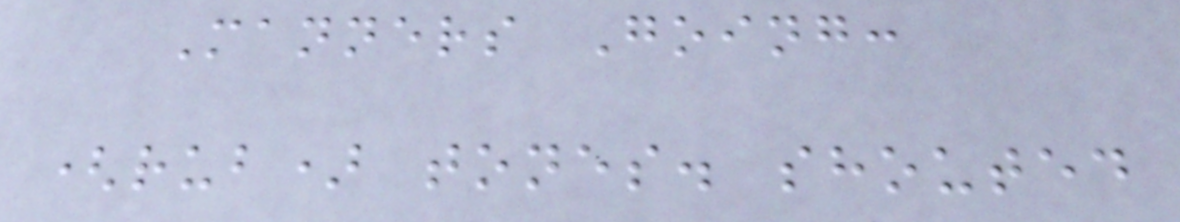Manners Going:
(rub) tones. shouted
